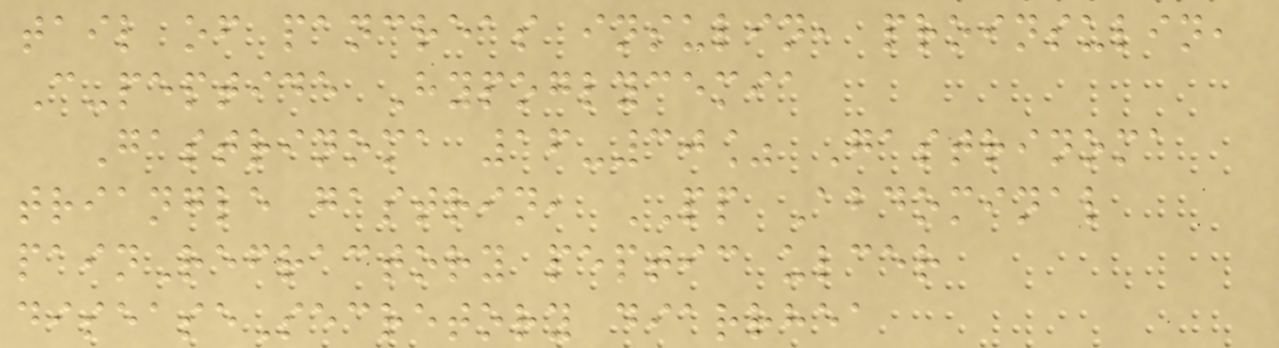tail of pancreas insulin, proinsulin,
C-peptide Hypoglycemia
Gastrinoma 16-30% Gastrinoma
triangle gastrin, PP Abdominal
painRefractory peptic ulcer
diseaseSecretory diarrhea
